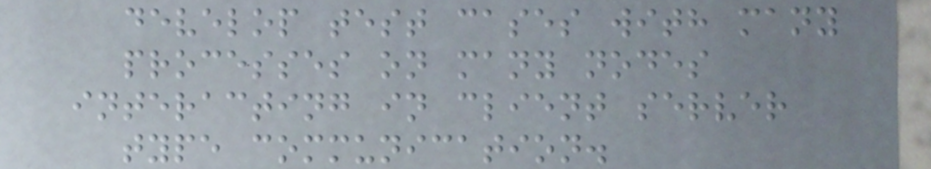develop test cases with many
processes on many nodes
interacting in client server
type communication.
